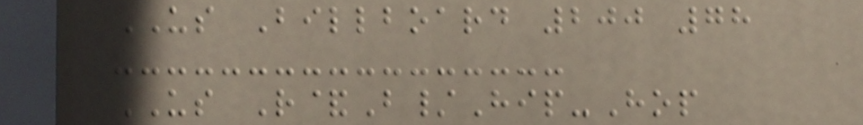US Billboard 200 78
US R&B/Hip-Hop
